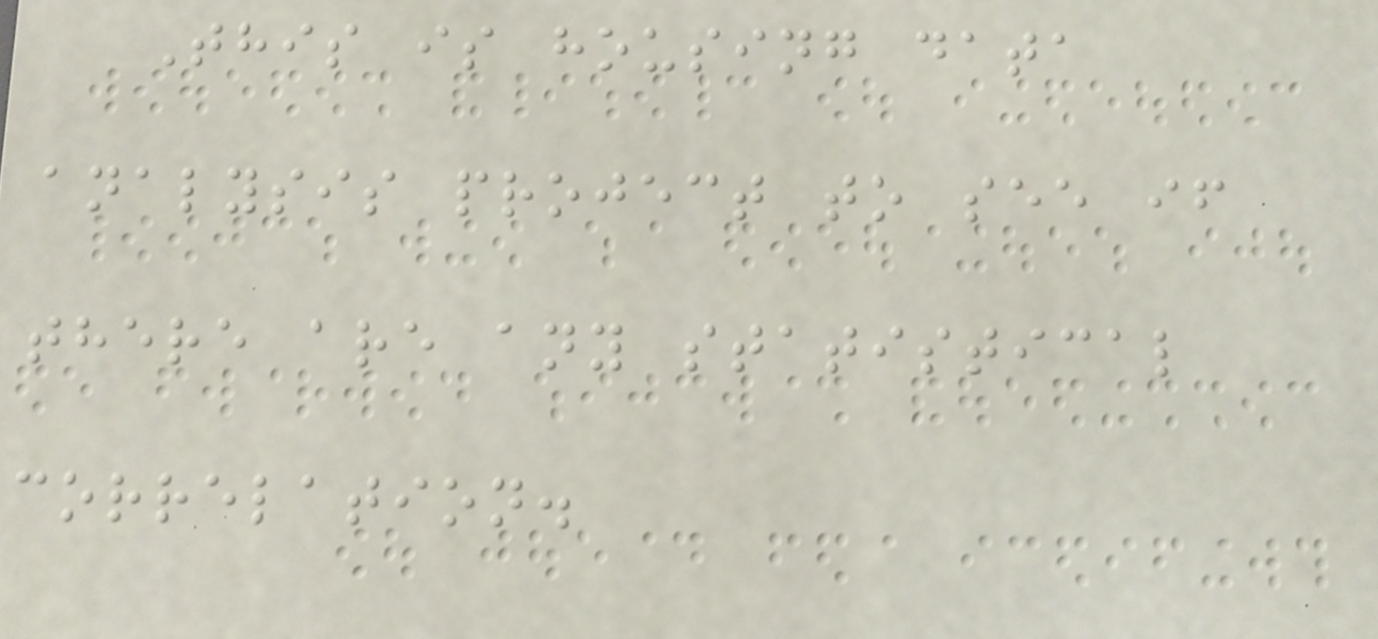This is housing data
analysis project to see if
there are any statistical
correlation.
